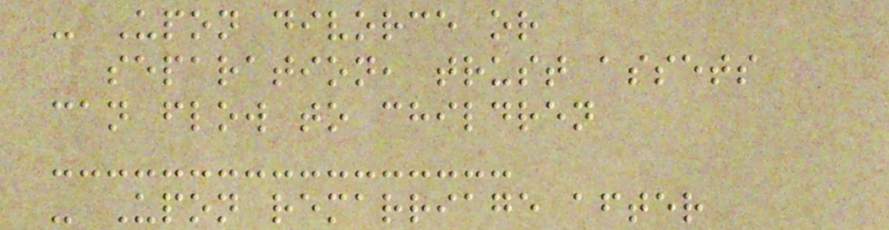- Upon divorce or
separation, trust assets
can flow to children
- Upon remarriage after
